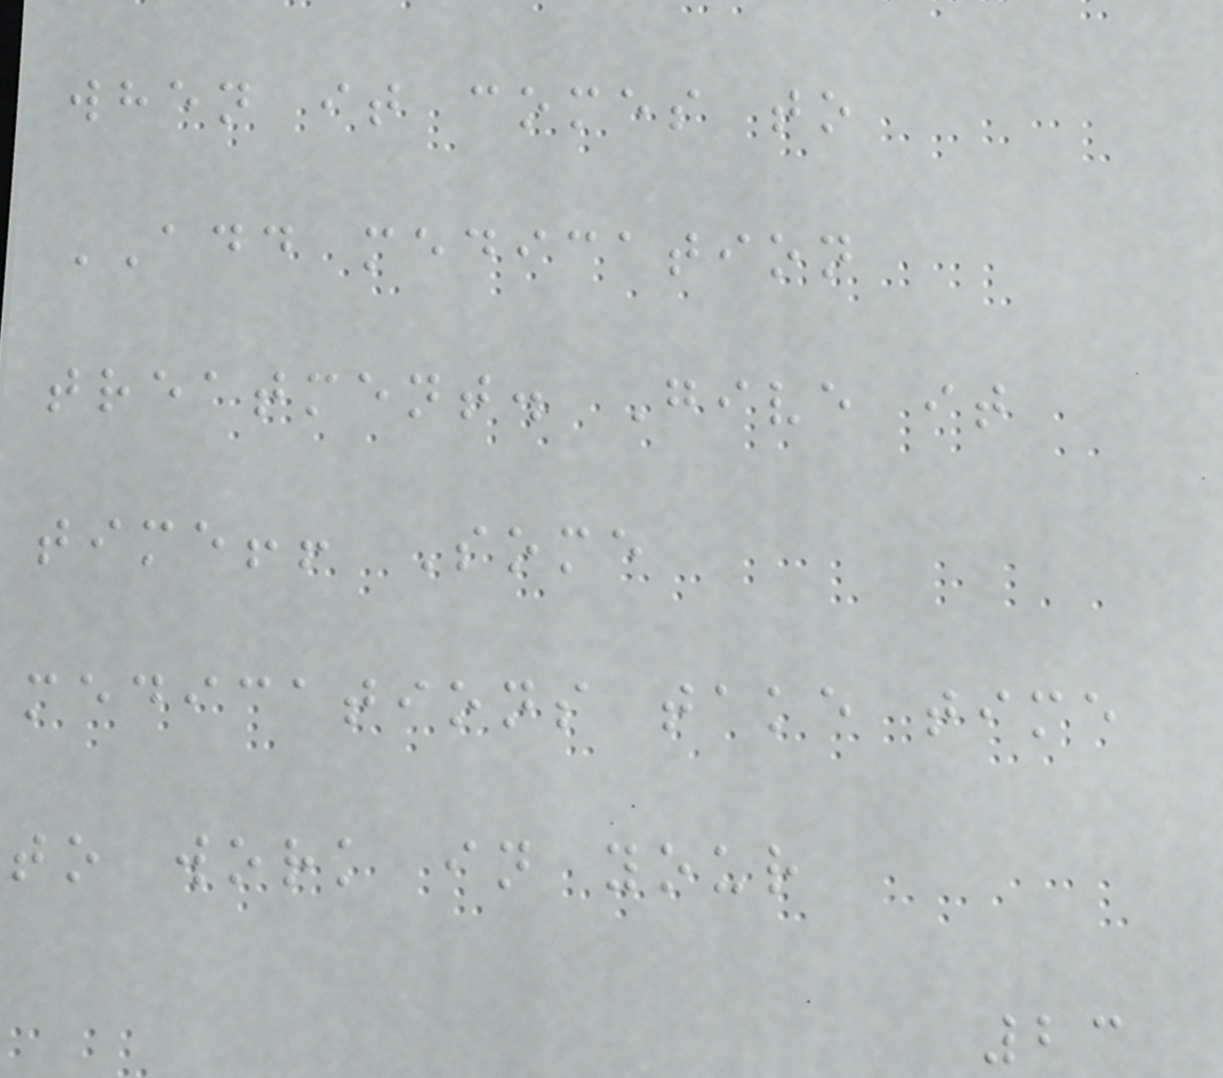when it comes to
ADD medication
treatment. Give it
time!! Some
medications take time
to work in your
23
